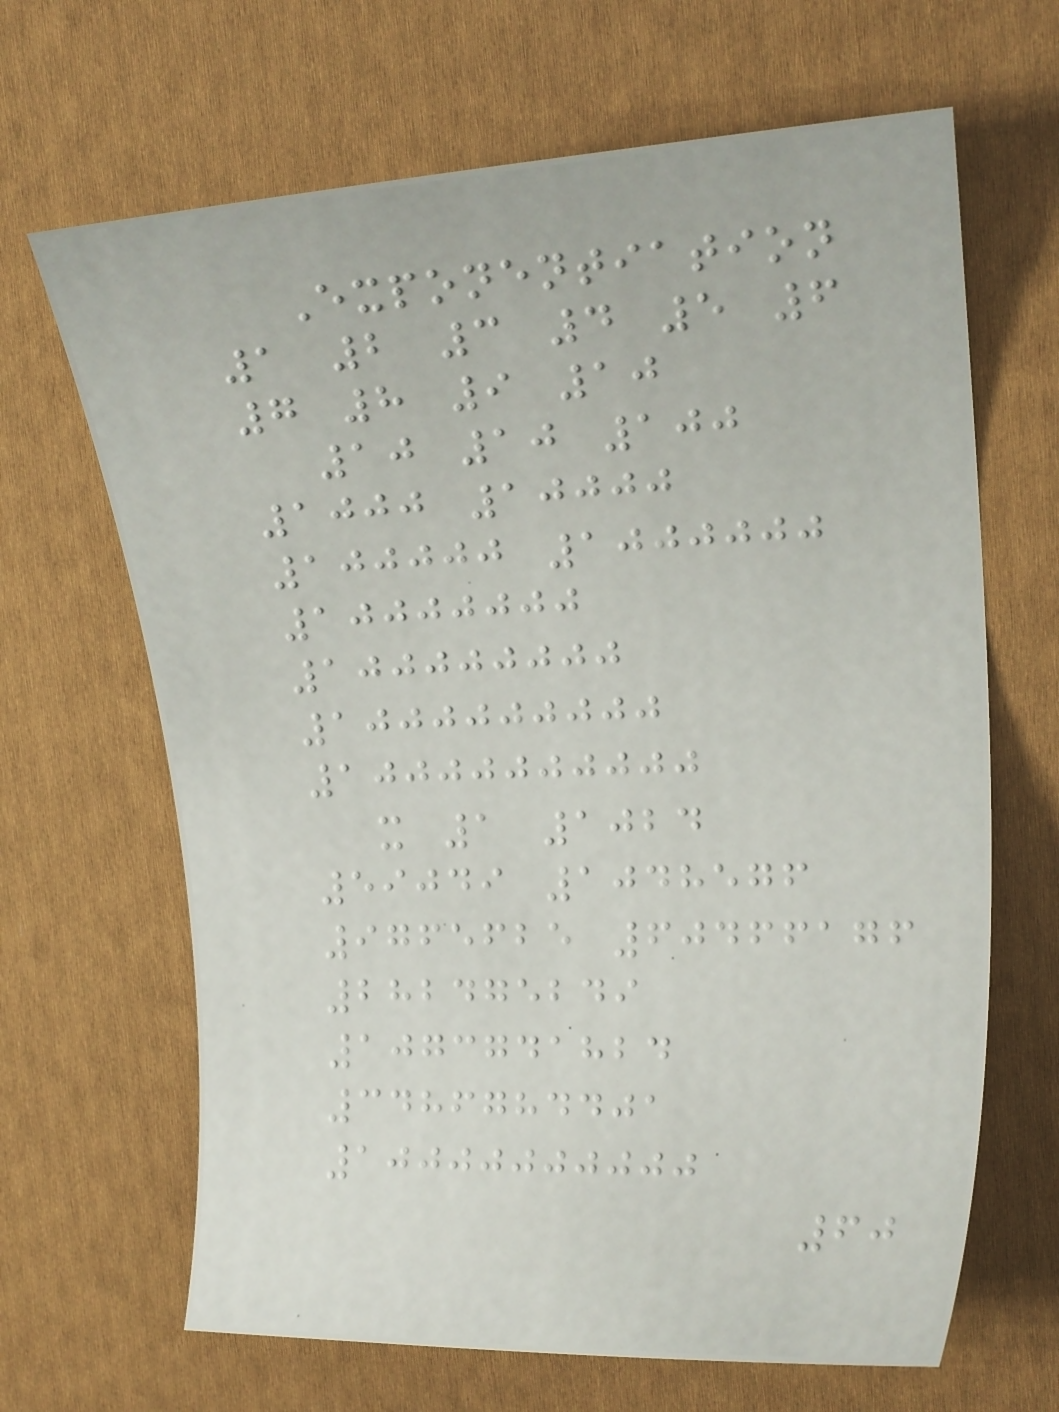Exponentiation
1 2 3 4 5 6
7 8 9 10
10 10 100
1000 10000
100000 1000000
10000000
100000000
1000000000
10000000000
x 1 1024
59049 1048576
9765625 60466176
282475249
1073741824
3486784401
10000000000
60
